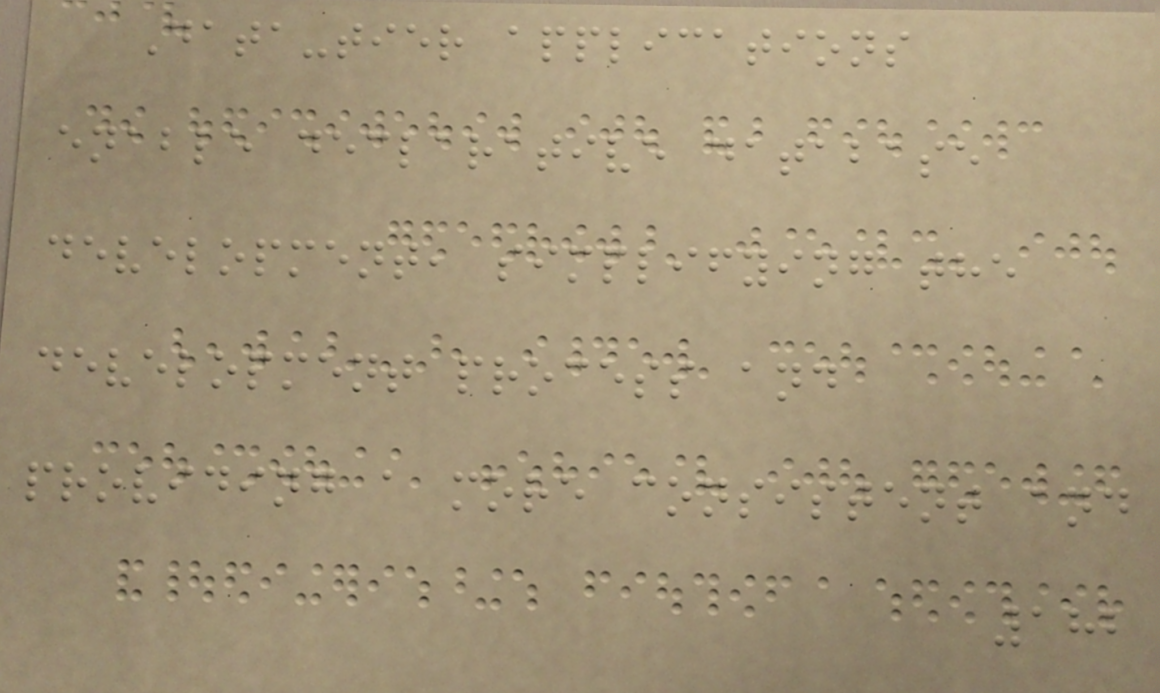Data-tier applications
enable declarative database
development, simplifying the
development process and
providing a more consistent and
182
